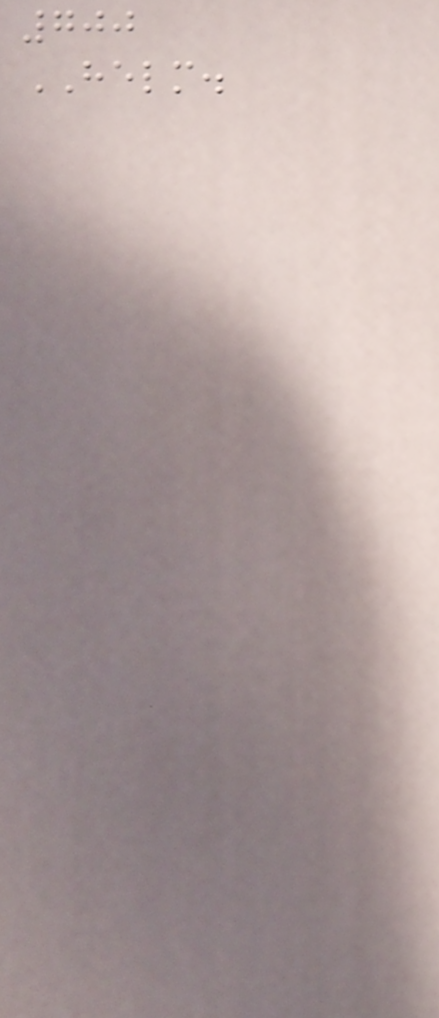700
HELM.
